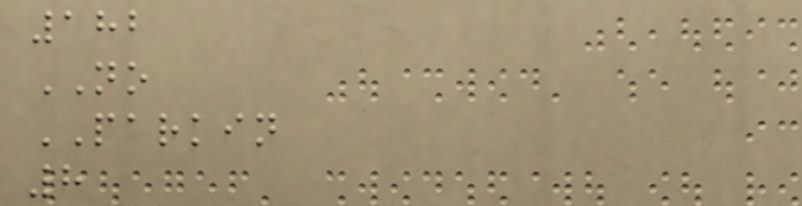182
NO
PARKIN
8
